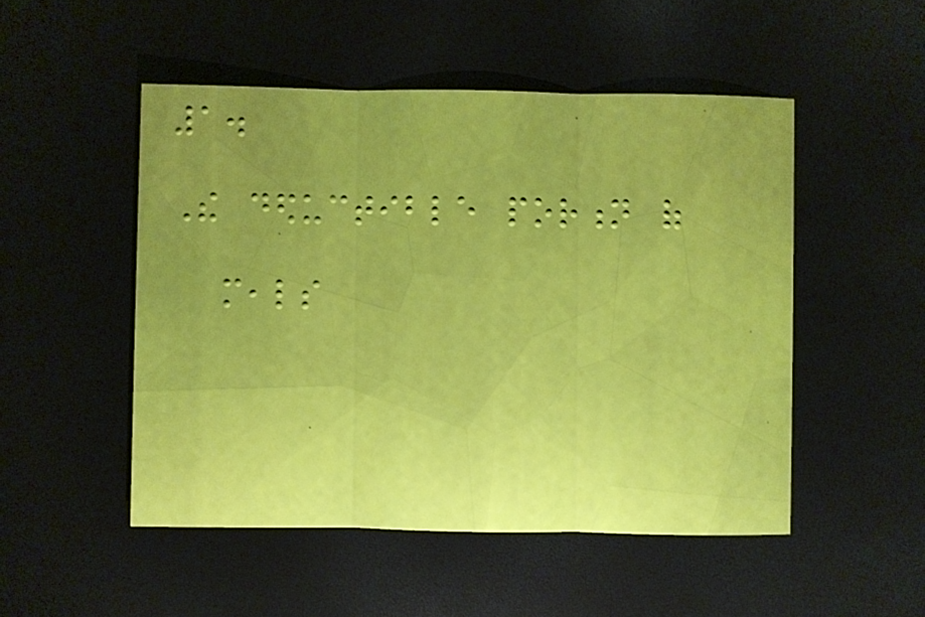1.
The deductible portion of
meals
